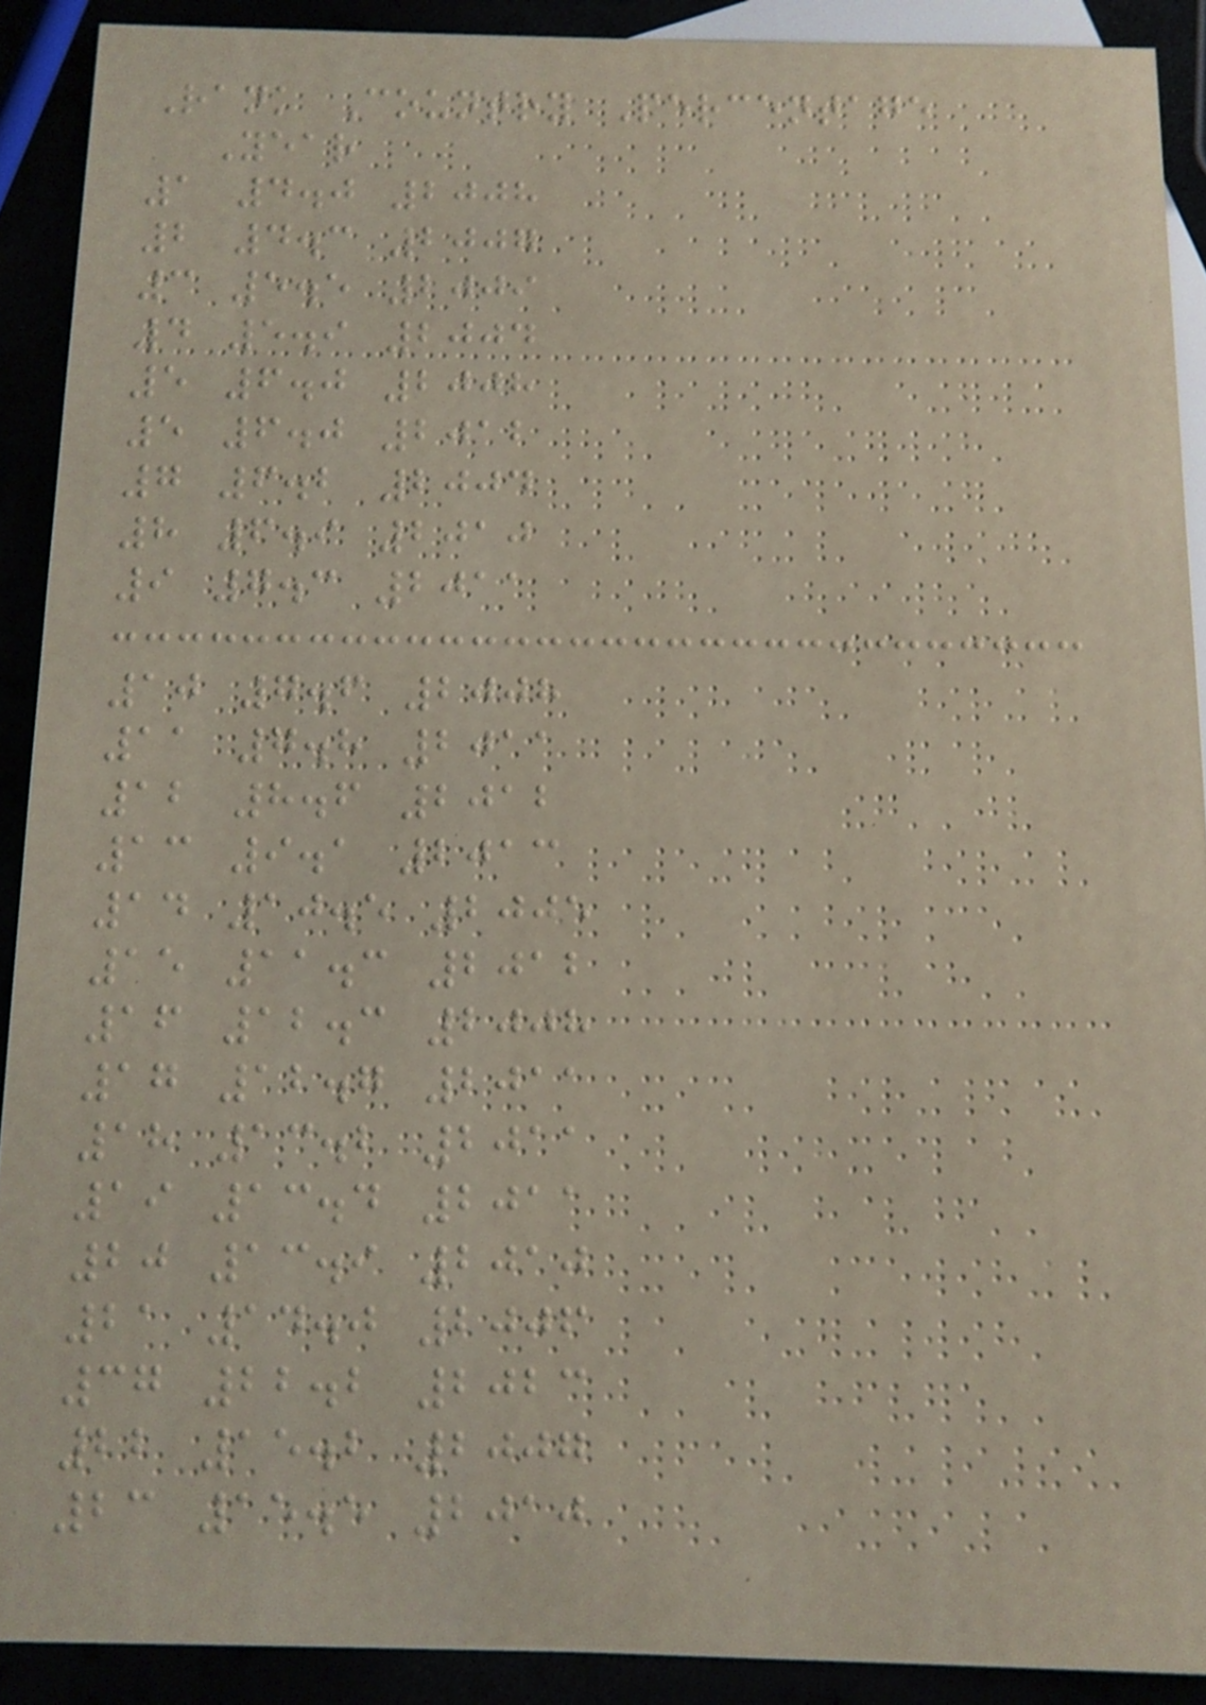Rank Country Percentage
Year
1 4.0 2008
2 4.3 2007
3 5.5 2009
4 5.9 2004
5 6.0 2008
5 6.0 2012
7 6.2 2004
8 6.9 2010
9 7.3 2011
10 7.6 2008
11 7.8 2011
12 8.6 2012
13 9.1 2013
14 10.5 2005
15 11.3 2012
16 12.3 2008
17 12.7 2011
18 13.2 2011
19 13.4 2011
20 13.9 2010
21 14.0 2006
37 22.2 2023
22 15.2 2007
23 15.5 2010
